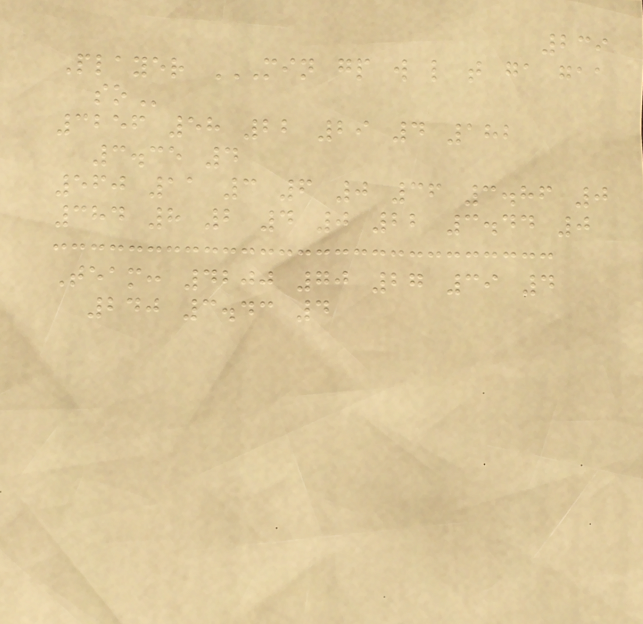239
Player MIN GP W L T GA GAA
SO
3256 58 22 29 4 182
3.35 4
560 11 3 6 0 36 3.86 0
384 8 2 4 0 22 3.44 0
Team: 4200 70 27 39 4
240 3.43 4
